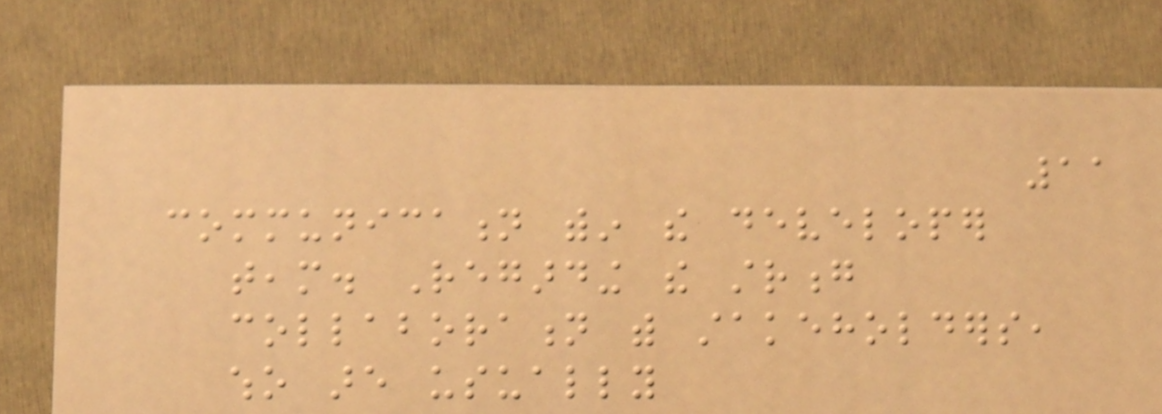11
communication within the developer
team. Regarding the strong
collaboration with stakeholders,
who are usually
